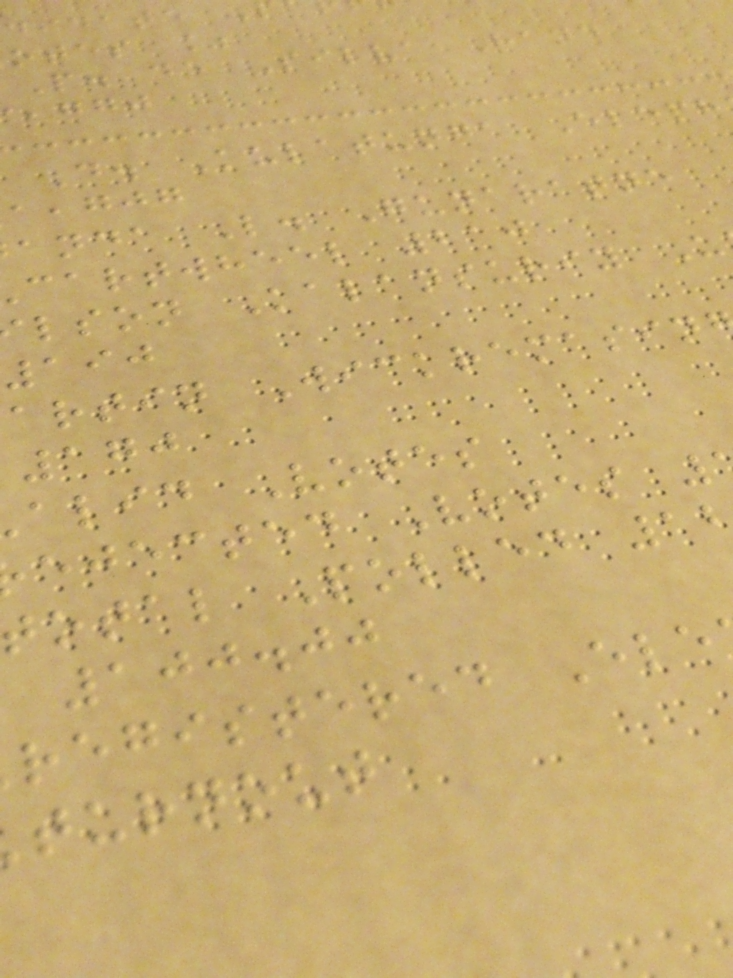otes %
P. de Silva Hand
,ggj
D. Kulatunga Eleph
,gjg
anda L. Gunaratne
cartwheel 210
lson Kalansuriy U
190
artin Wickremasin
170
alid Votes
ejected Votes
otal Polled 1
100.00
registered Ele
turnout
